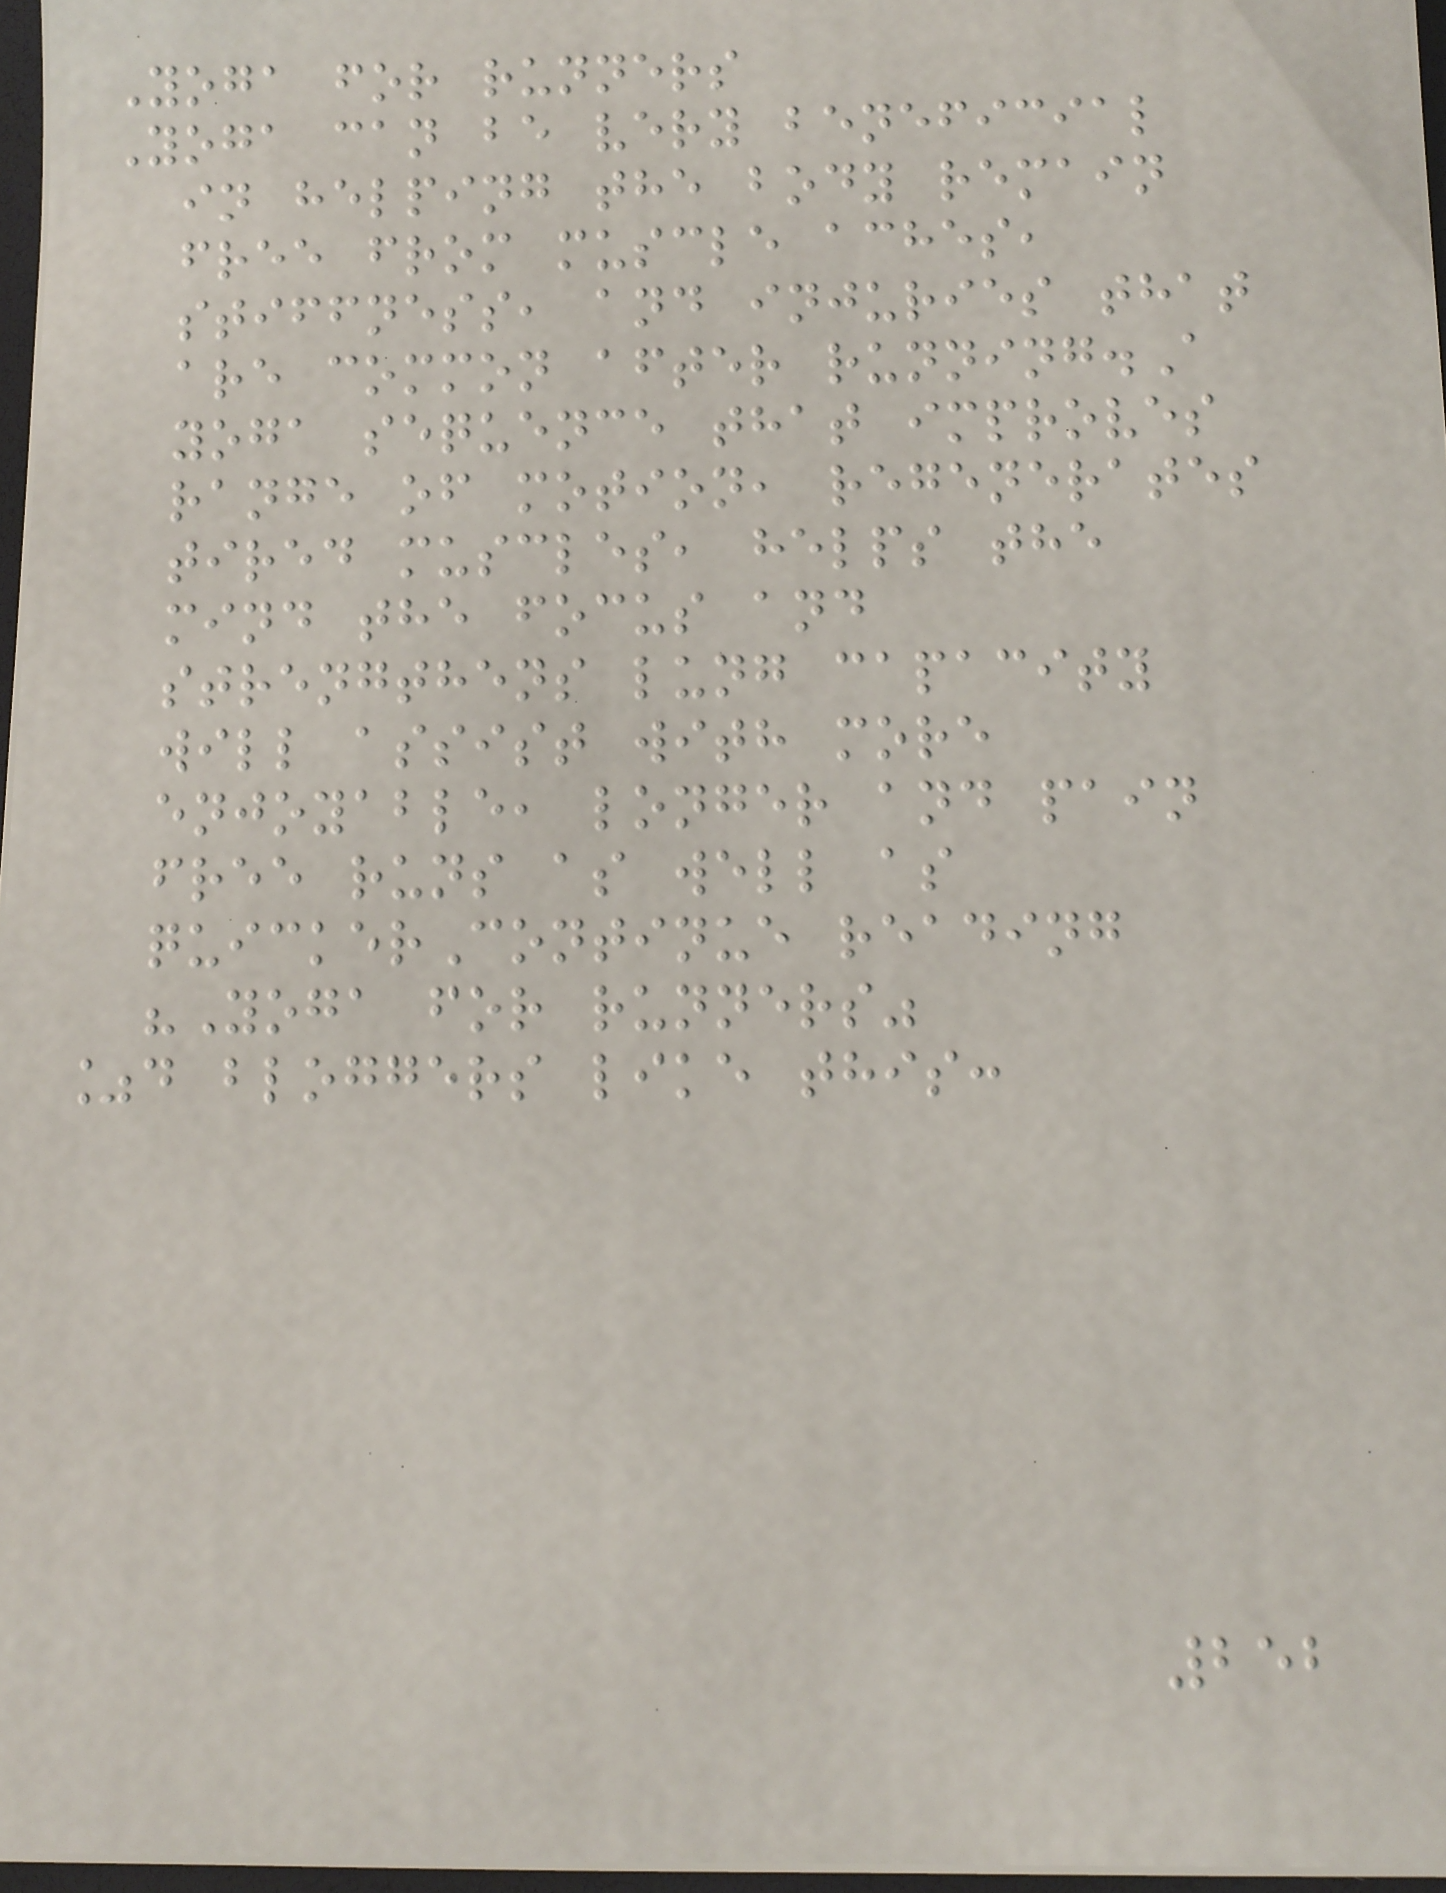Yoga for runners
Yoga can be very beneficial
in helping the body remain
free from muscle aches,
stiffness, and injuries that
are common after running.A
yoga sequence that improves
range of motion, regenerates
tired muscles, helps the
mind the focus and
strengthens lung capacity
will assist with more
enjoyable, longer and pain
free runs as well as
quickerContinue reading
"Yoga for runners"
%d bloggers like this:
252
